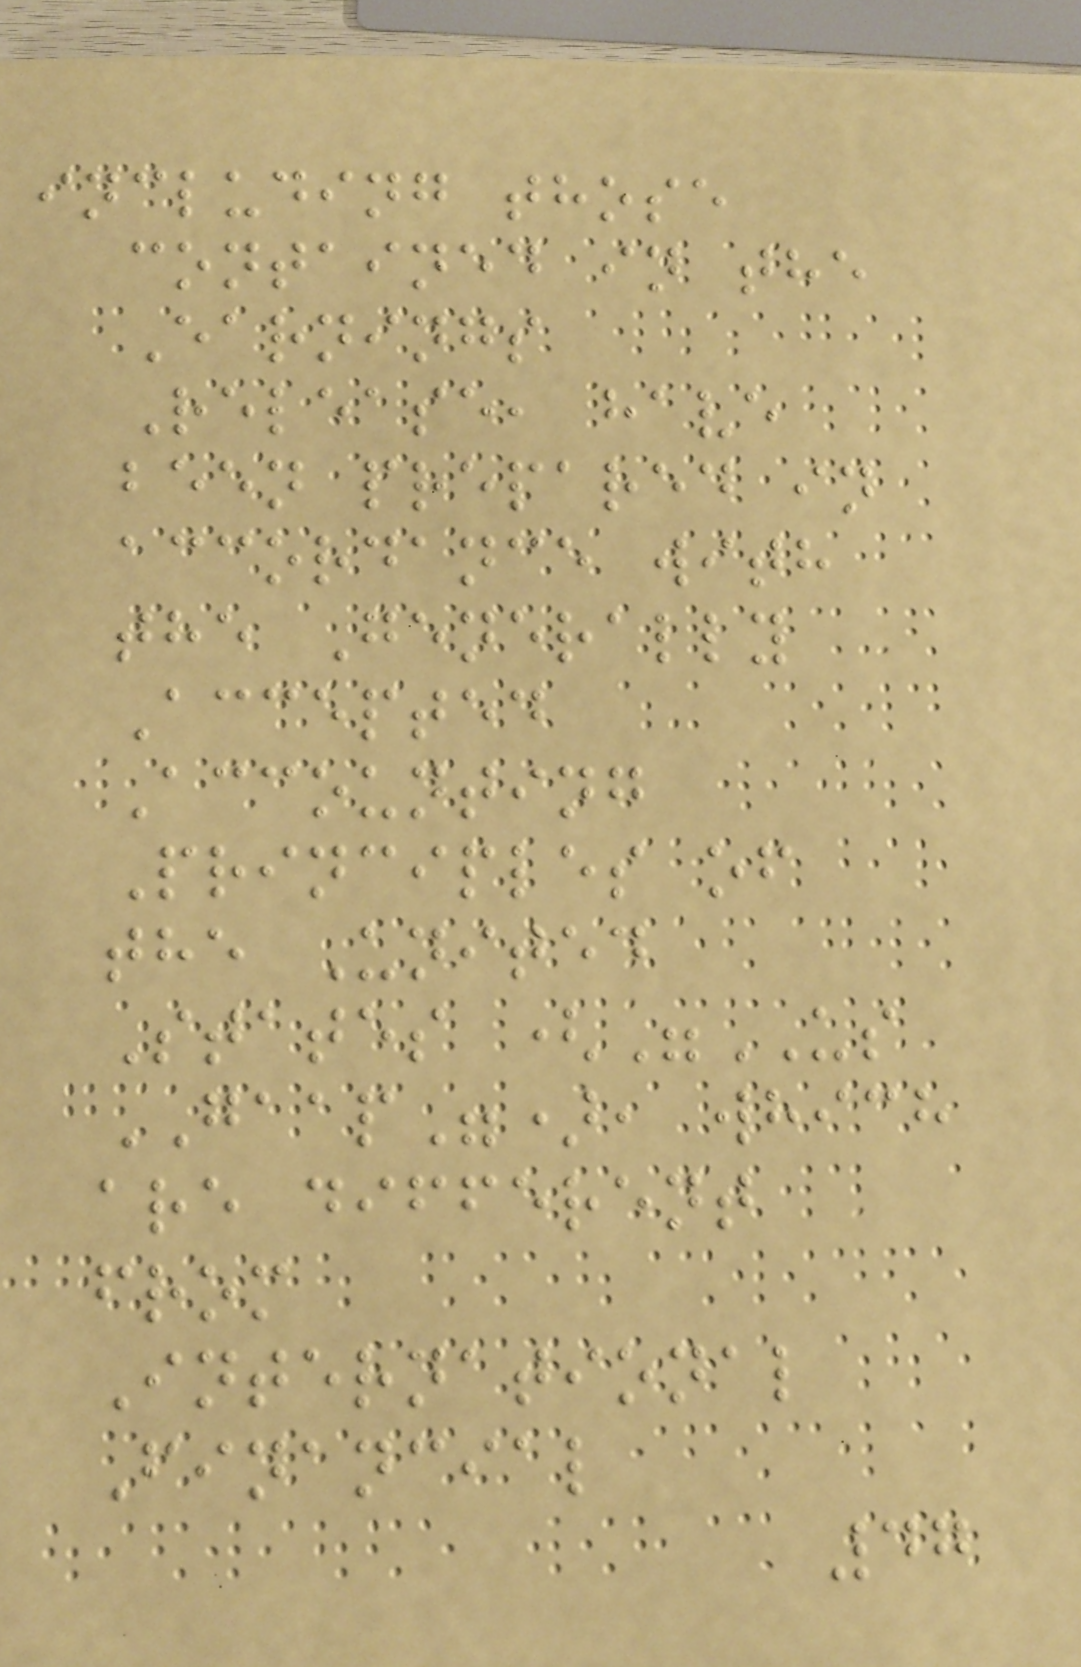including those
contained in the
Earnings
Release, have
been prepared in
accordance with
the Generally
Accepted
Accounting
Principles of
the United
States ("US
GAAP"), which
are different
from
International
Financial
47
